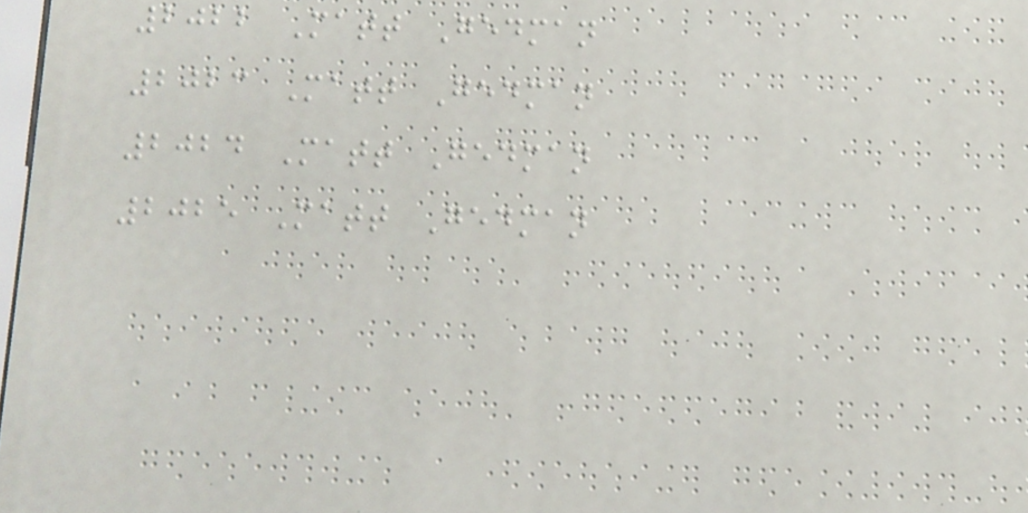2022 Matt Gedman
2023 Matt Gedman
2024 Matt Gedman
2025 Matt Gedman
